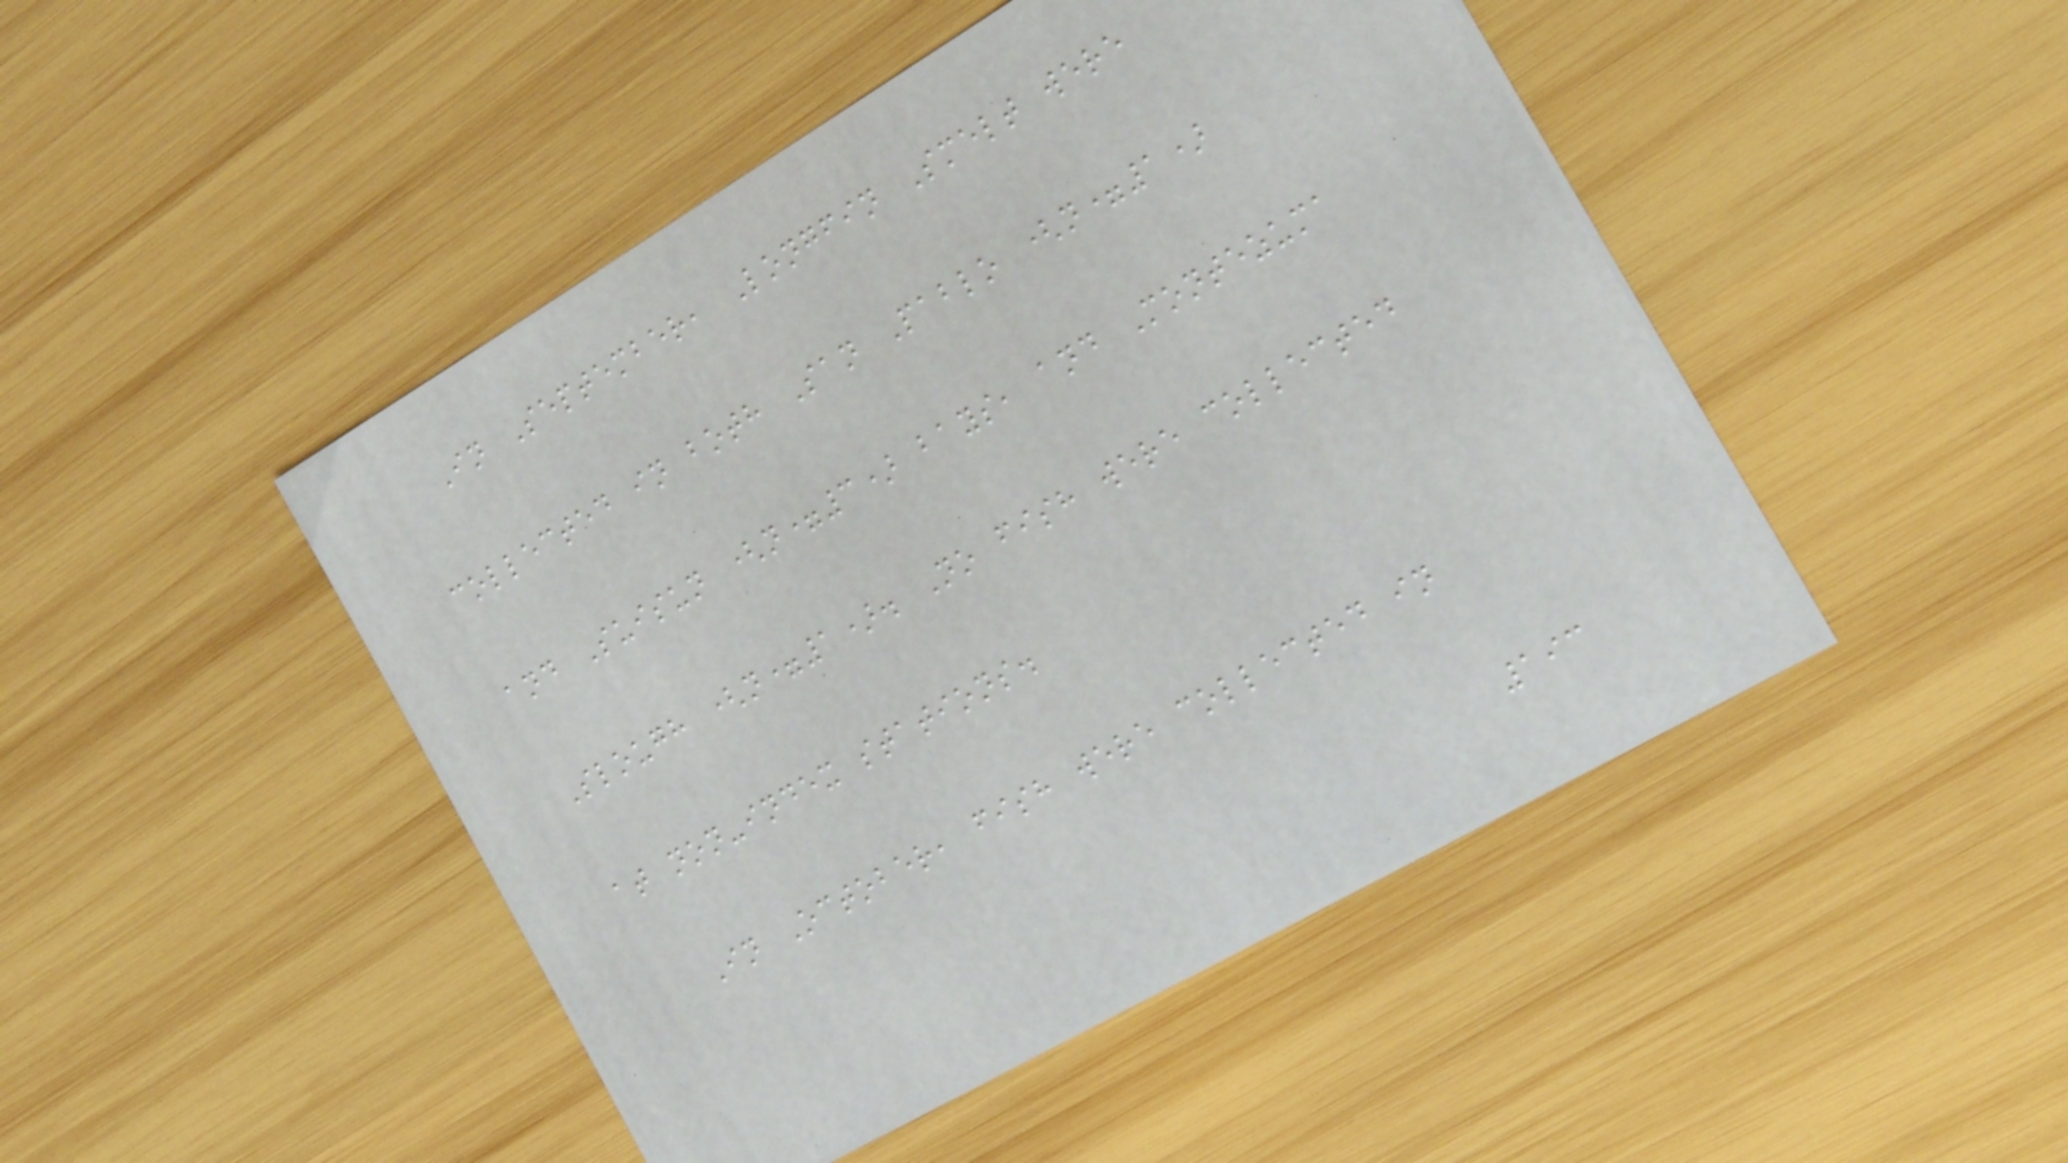In September, Longfin Smelt were
collected in both San Pablo (n=1)
and Suisun (n=3) bays, and Montezuma
Slough (n=1). No fish were collected
at non-index stations.
In October, fish were collected in
193
